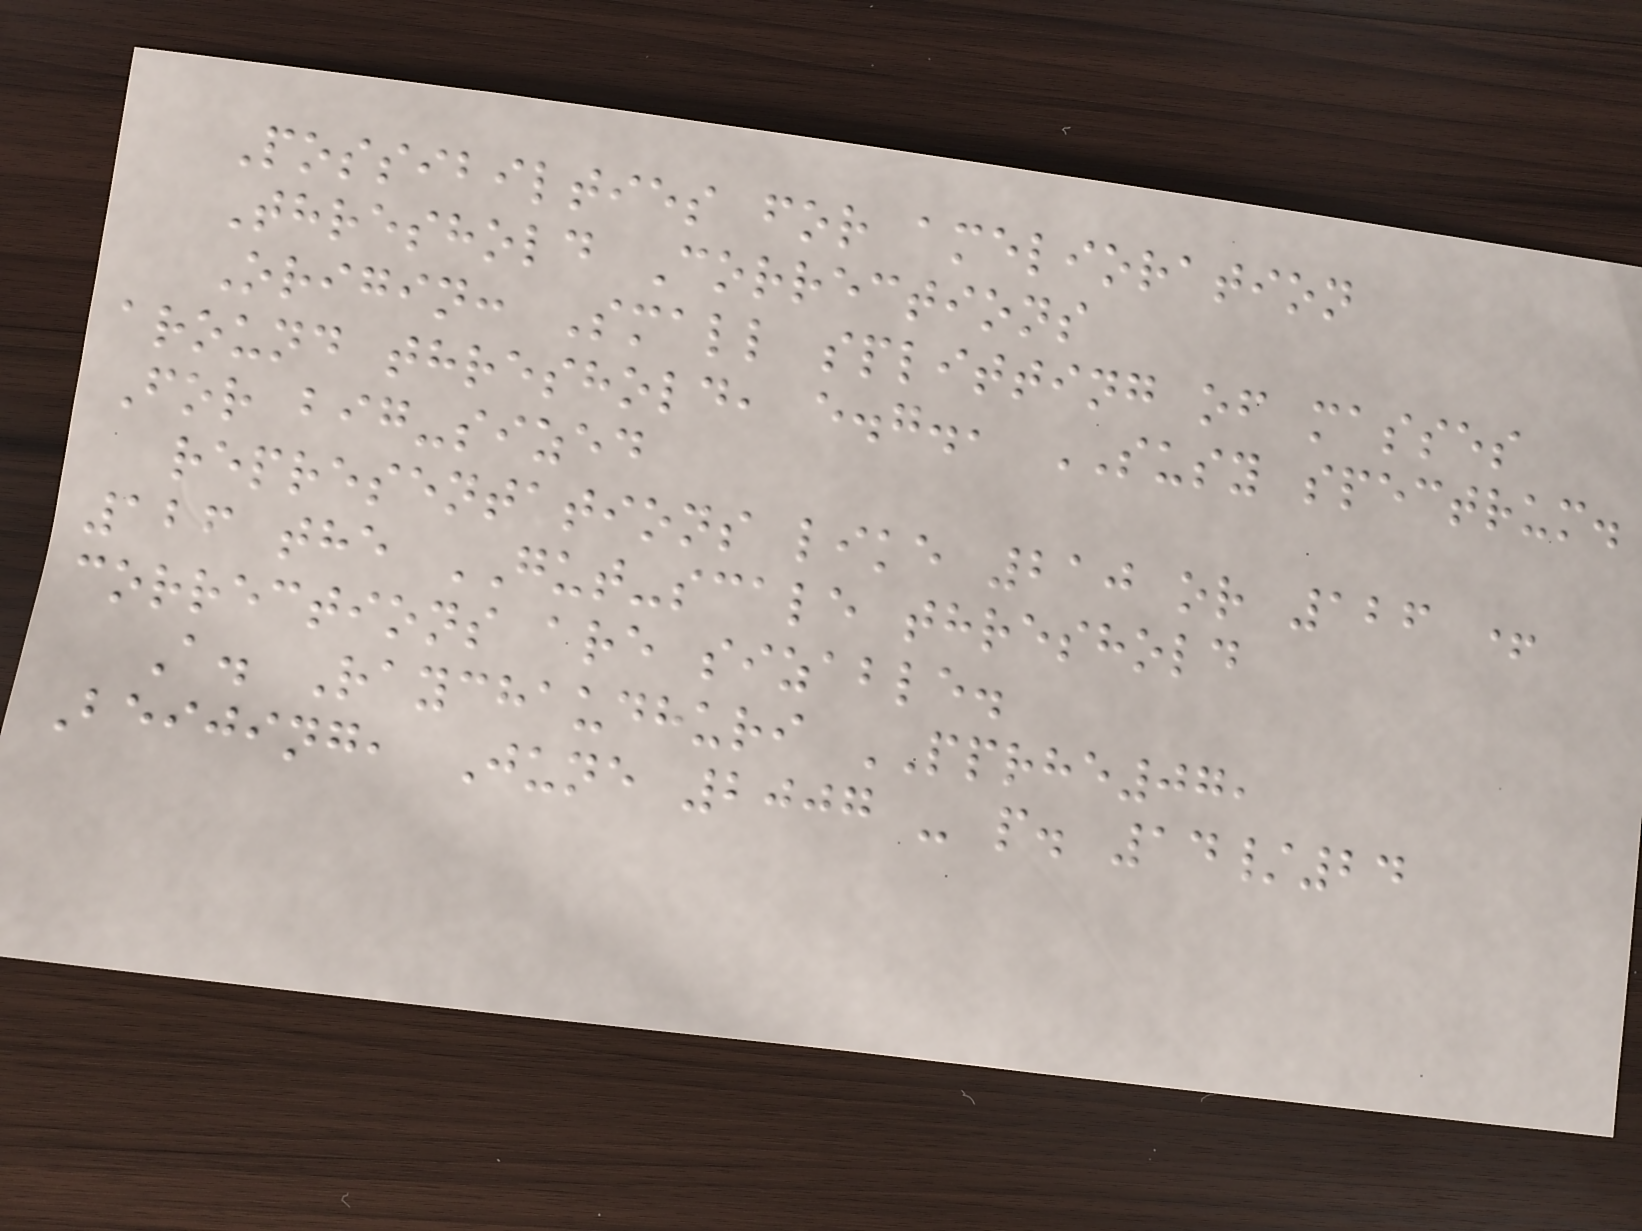Possibilties for amelioration
Threshold Corrections
Origin: Small splitting of masses
around threshold, e.g., SUSY spectrum.
For big-sized
representations like 210 or 126 +
126 the GUT-scale threshold
corrections are sizable.
A. Raychaudhuri PPRHE07,
Beijing, June 2007 - p. 14/24
